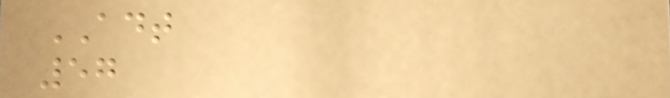ADT
57
